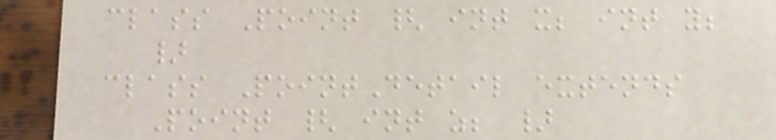class Point { int x; int y;
}
class PointDetail extends
Point { int z; }
